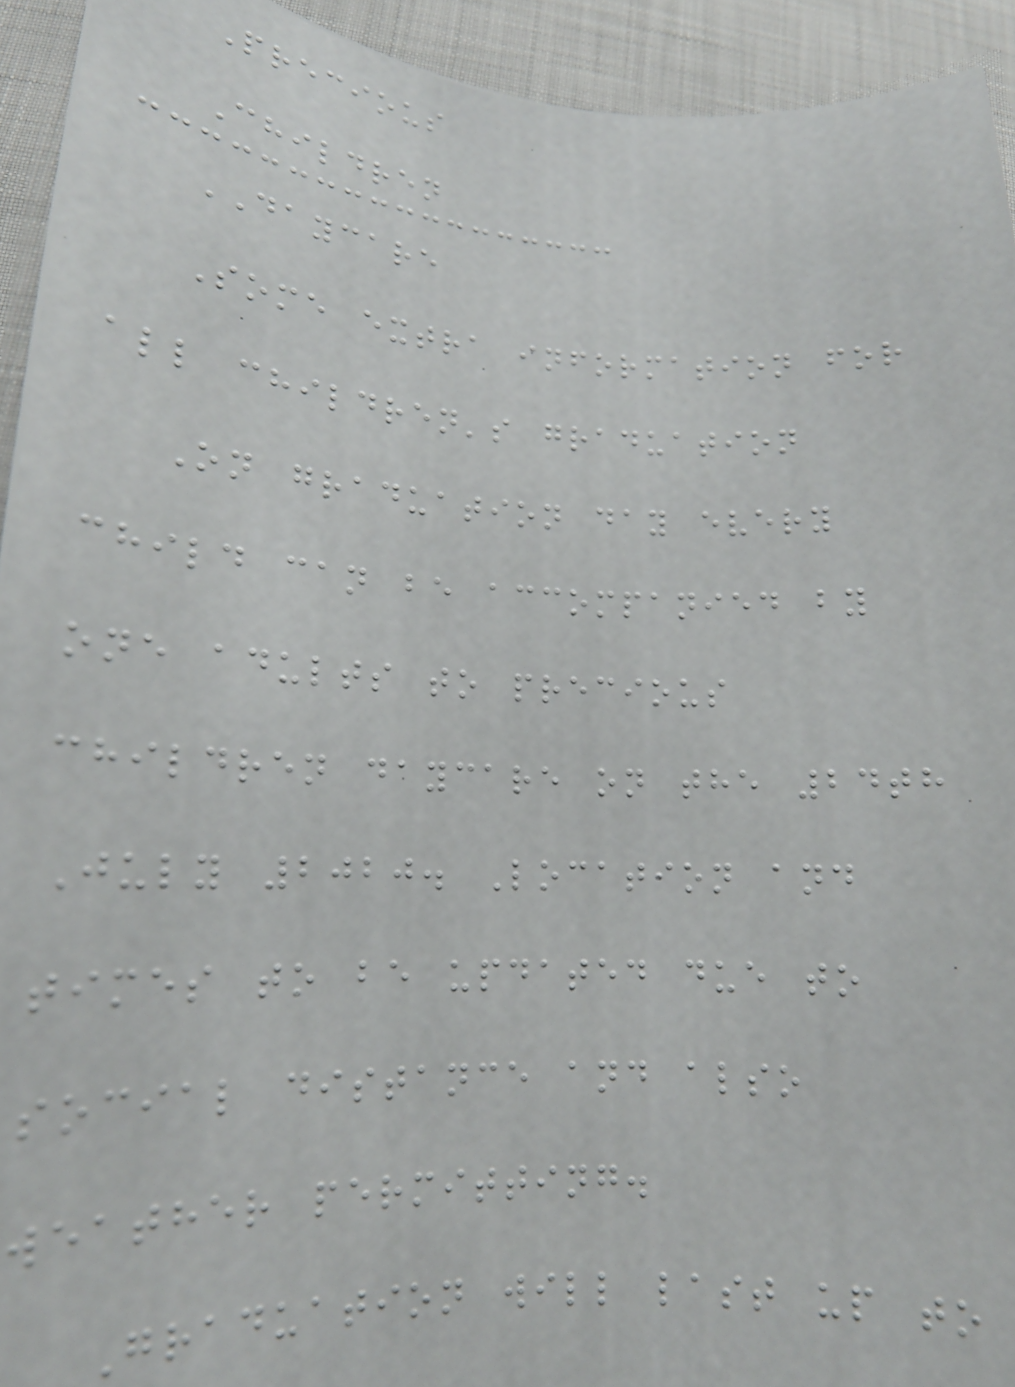Precious
Children
DAYCARE
Some extra information for
all children's graduation
On graduation day every
child can be accompanied by
one adults to precious
children daycare on the 24th
July 2020. Location and
times to be updated due to
social distance and also
weather permitting.
Graduation will last up to
